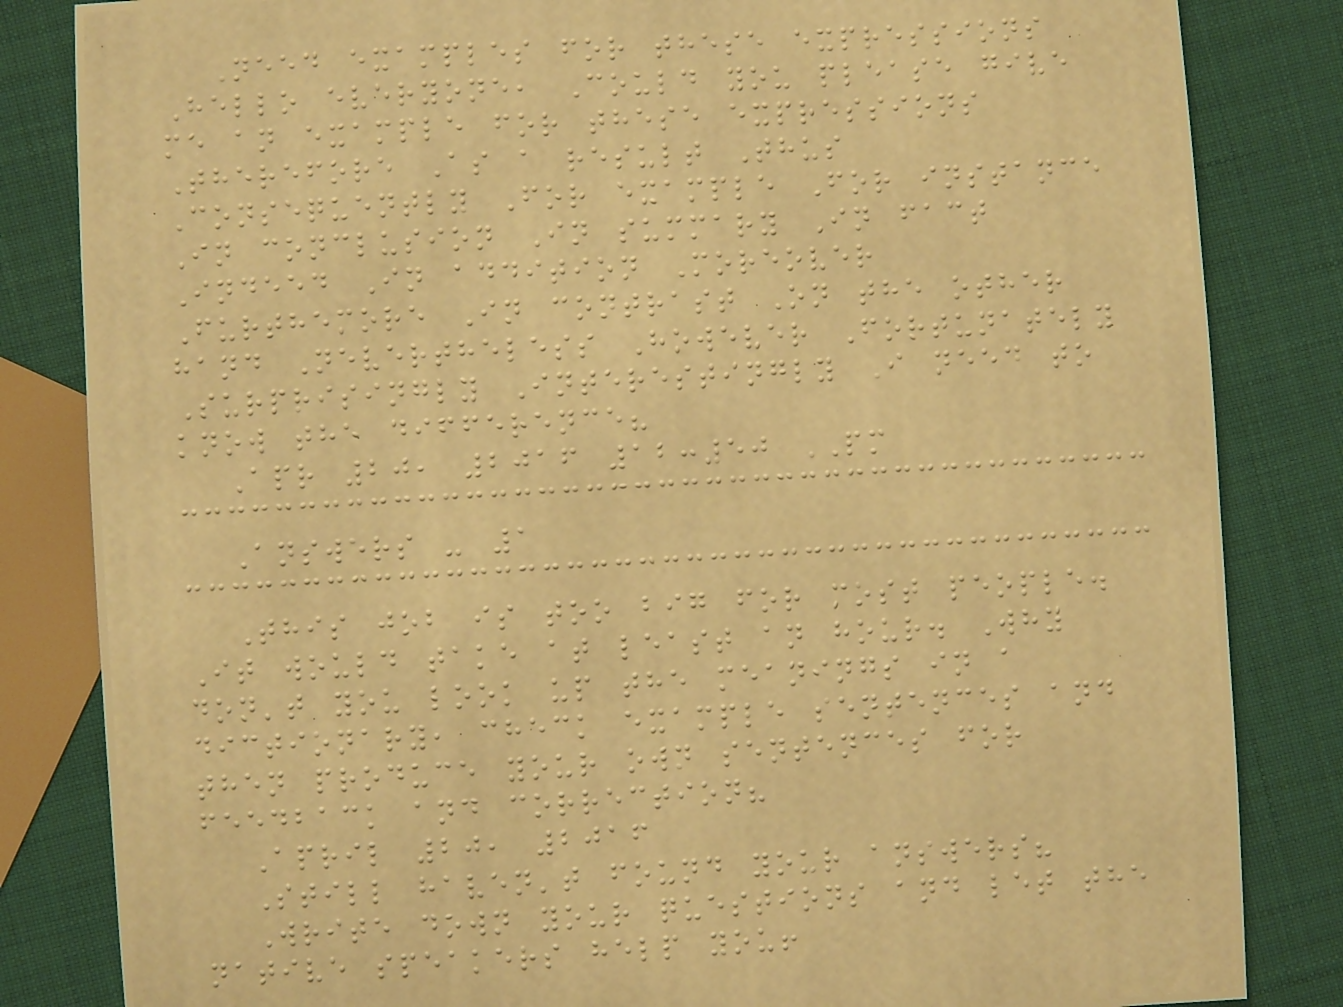Need examples for these expressions
Hello everyone, Could you please give
me an example for these expressions
Therefore As a result Thus
Consequently For example For instance
In conclusion In summary In fact
Indeed In addition Moreover
Furthemore In contrast On the other
hand Nevertheless However Fortunately
Surprisingly Interestingly I need to
know the difference?
Apr 20, 2016 12:50 PM
Answers - 1
This job is too big for most people.
It would take at least an hour. Why
don't you look up the meanings in a
dictionary, check example sentences and
then produce your own sentences for
feedback and correction?
April 20, 2016
Still haven't found your answers?
Write down your questions and let the
native speakers help you!
